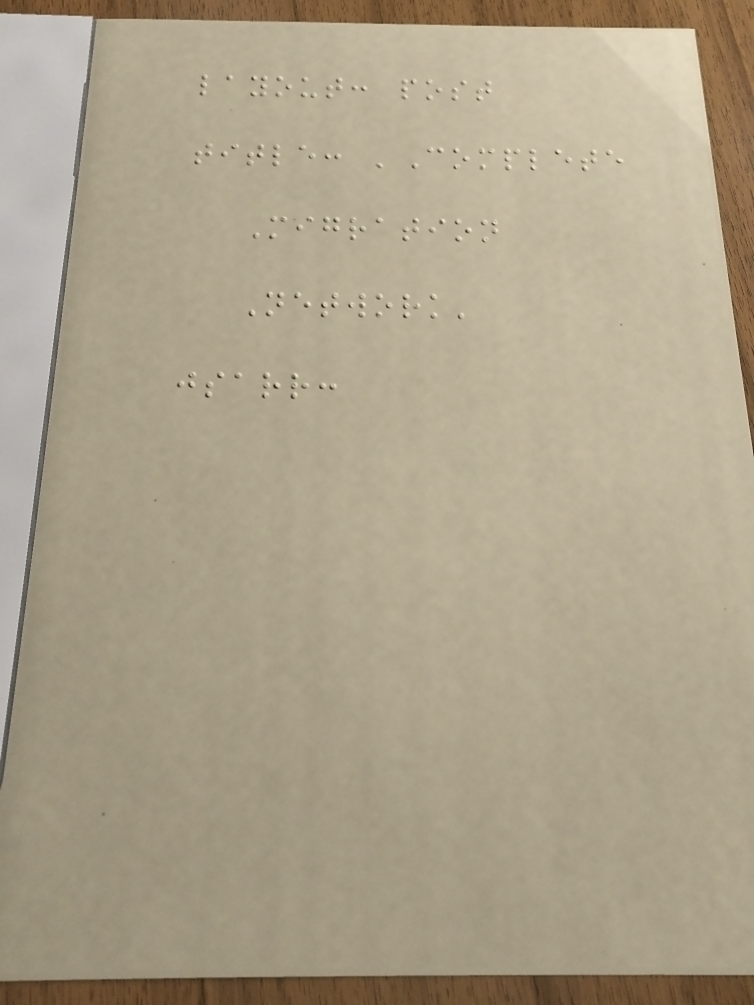layout: post
title: 'Complete
Migration
Network'
jsarr:
